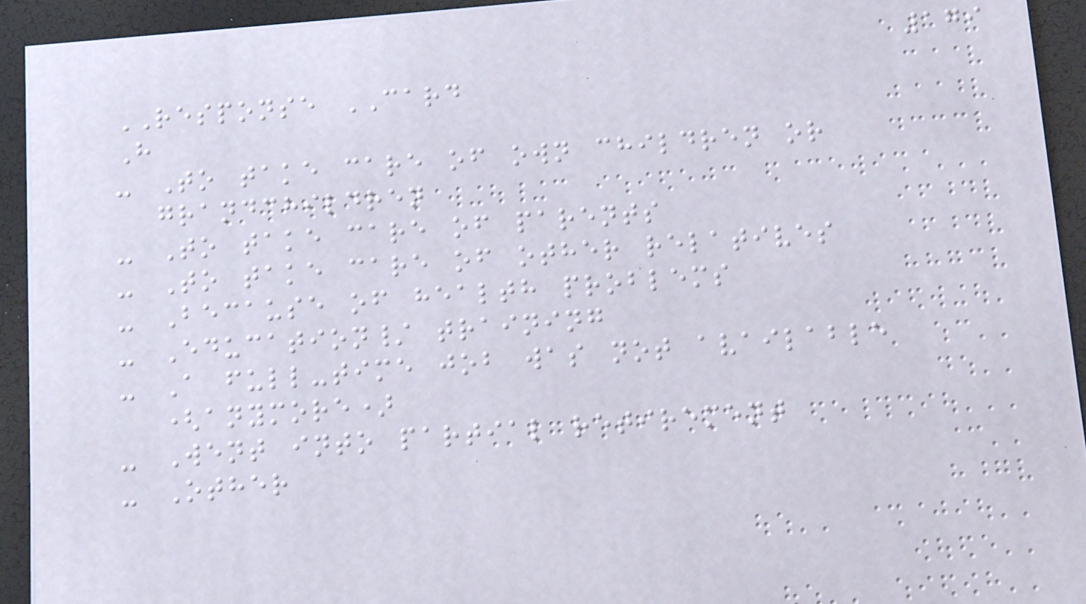179
RESPONSE CARD
H
- To take care of own children or
grandchildren
- To take care of parents
- To take care of other relatives
- Because of health problems
- Education/ training
- A full-time job was not available
(anymore)
- Went into partial retirement
- Other
